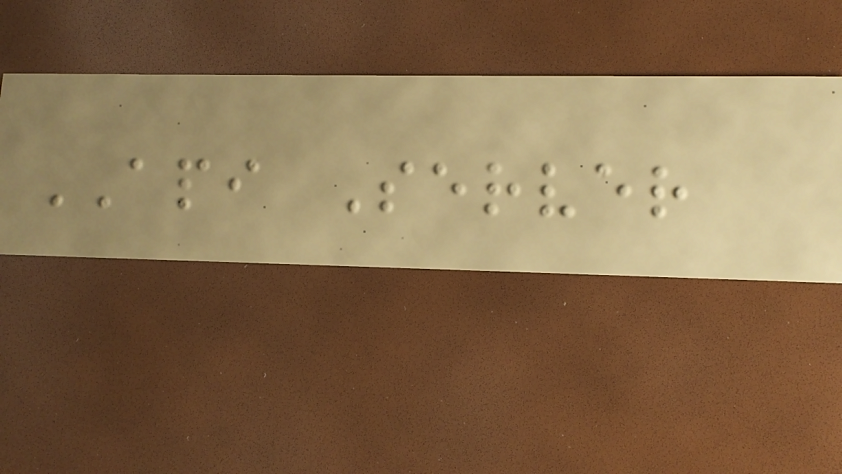API Server
